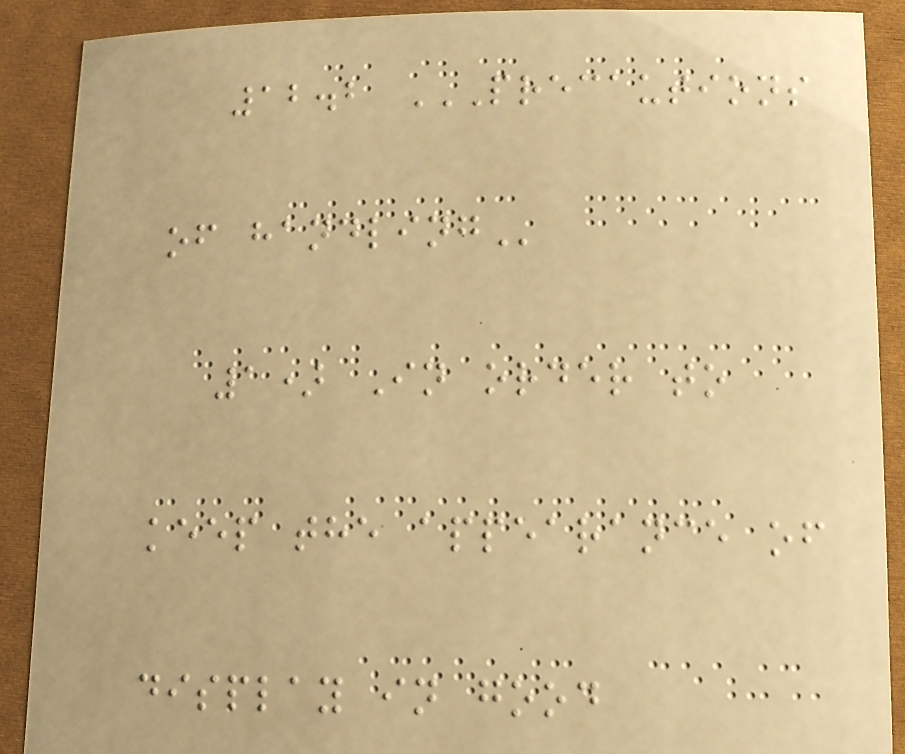12.2 PRECAUTIONS
OF HANDLING
1) In order to
keep the appearance of
display in good
